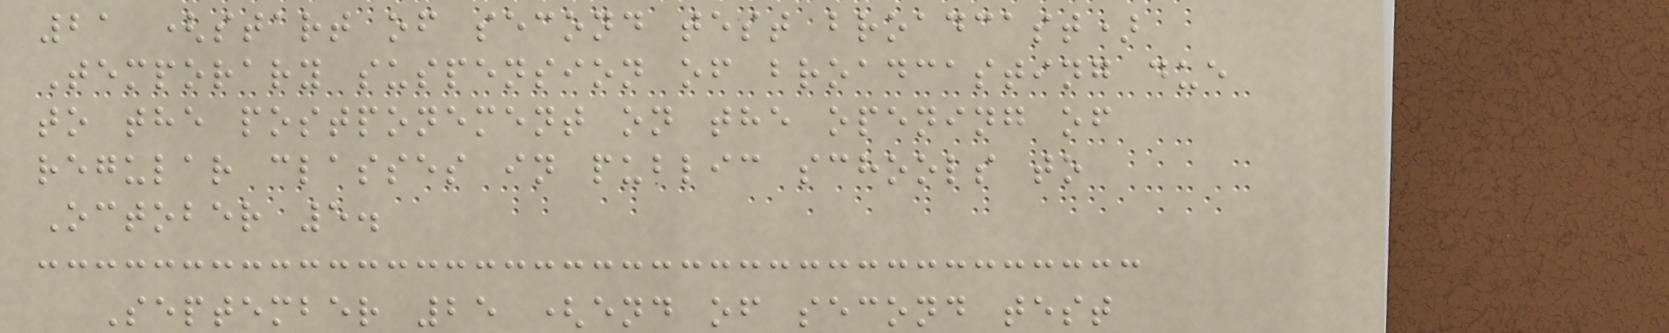21 (start of second test broadcast)
Temporary suspension of broadcasting due
to the postponement on the opening of
regular classes in public schools to
October 5.
September 25 (end of second test
